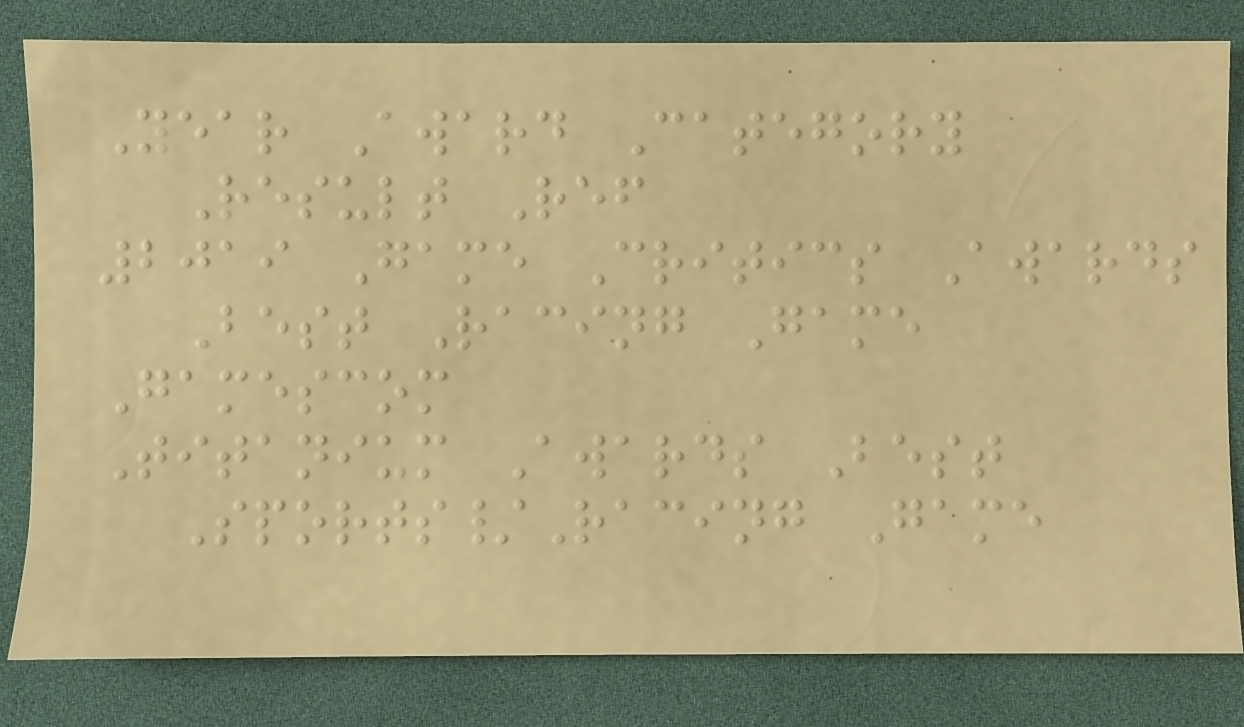Year Award Category
Result Ref
2019 Game Critics Awards
Best Racing Game
Gamescom
Titanium Awards Best
Sports/Racing Game
